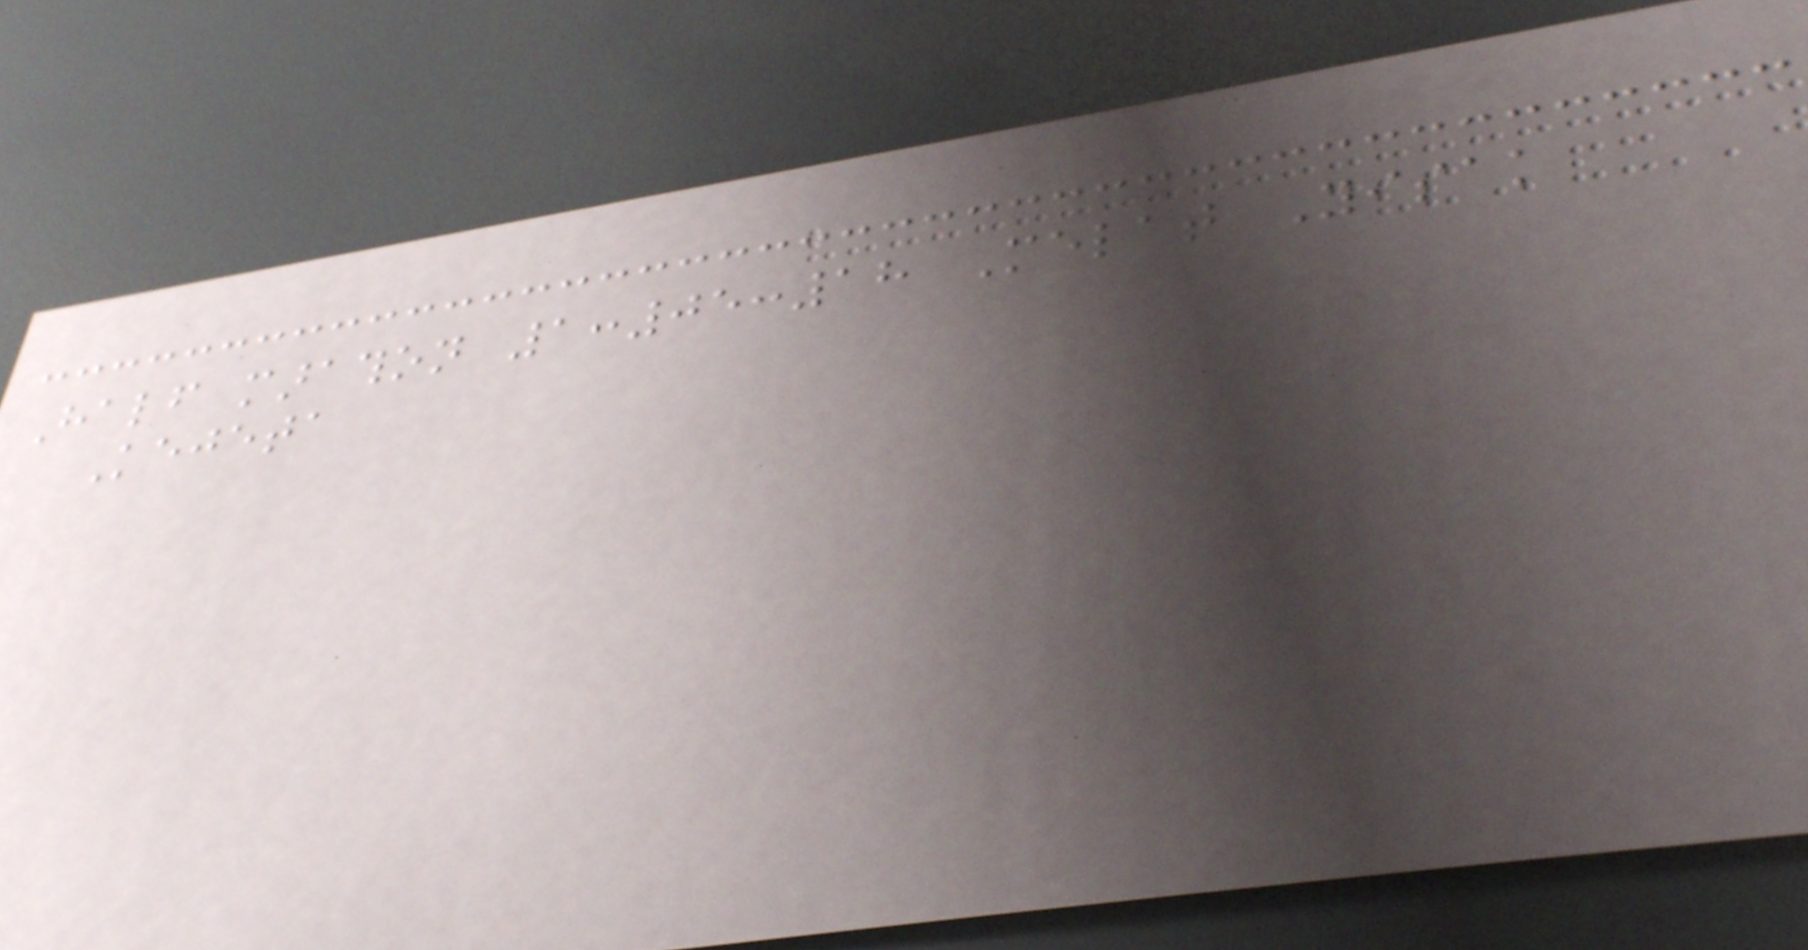Half marathon 1:05:18 Melat Yisak
Kejeta
